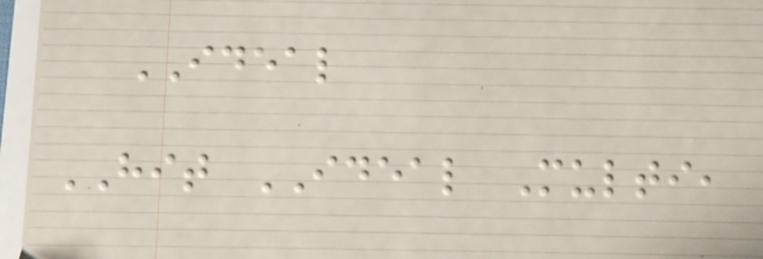IDEAL
HIT IDEAL Multi,
